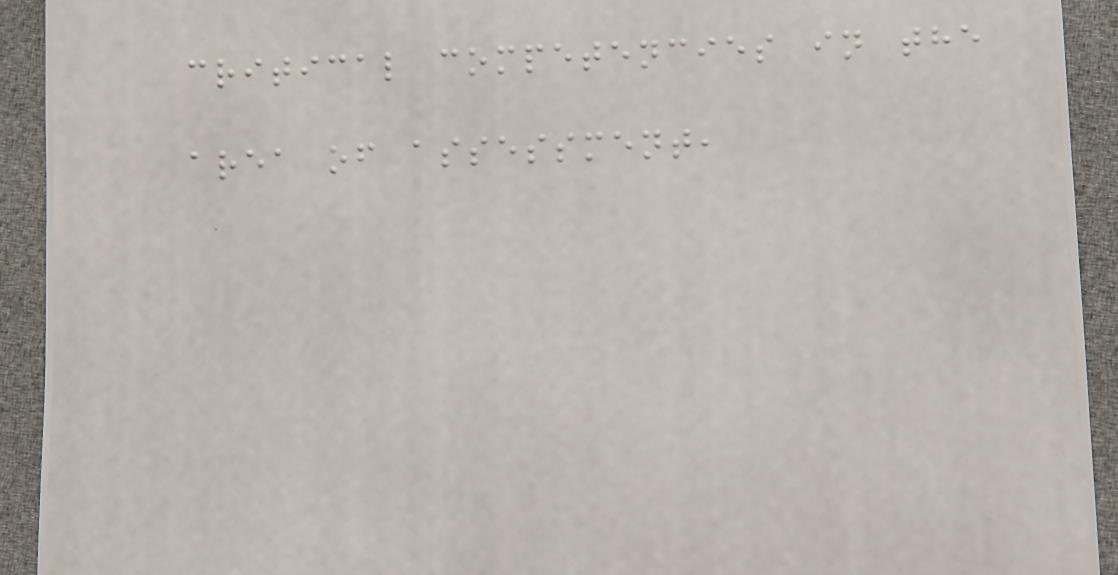critical competencies in the
area of assessment,
